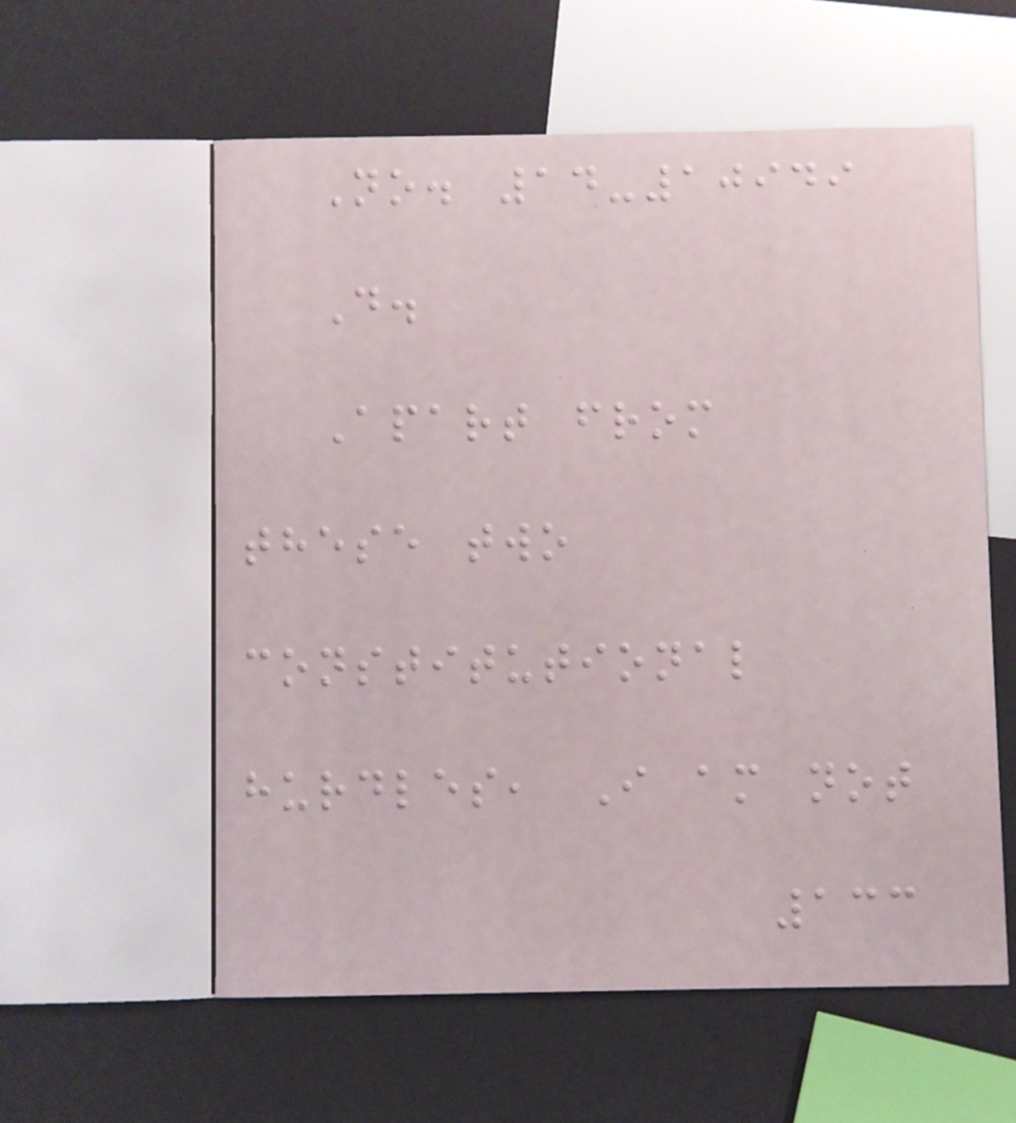No. 14-10949
D.
Apart from
these two
constitutional
hurdles, I am not
133
